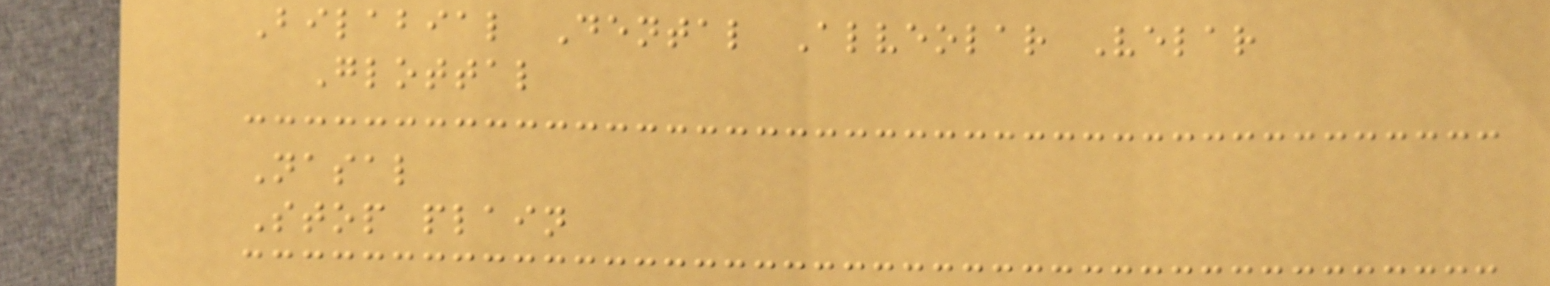Bilabial Dental Alveolar Velar
Glottal
Nasal
Stop plain
